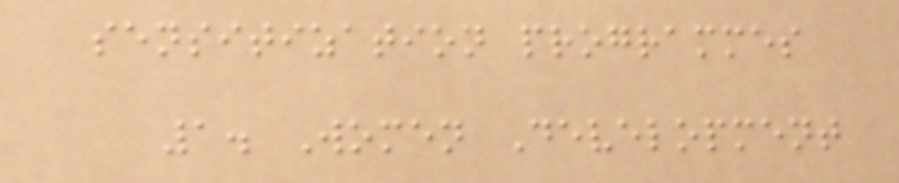sensitization programmes
1. Women Development
